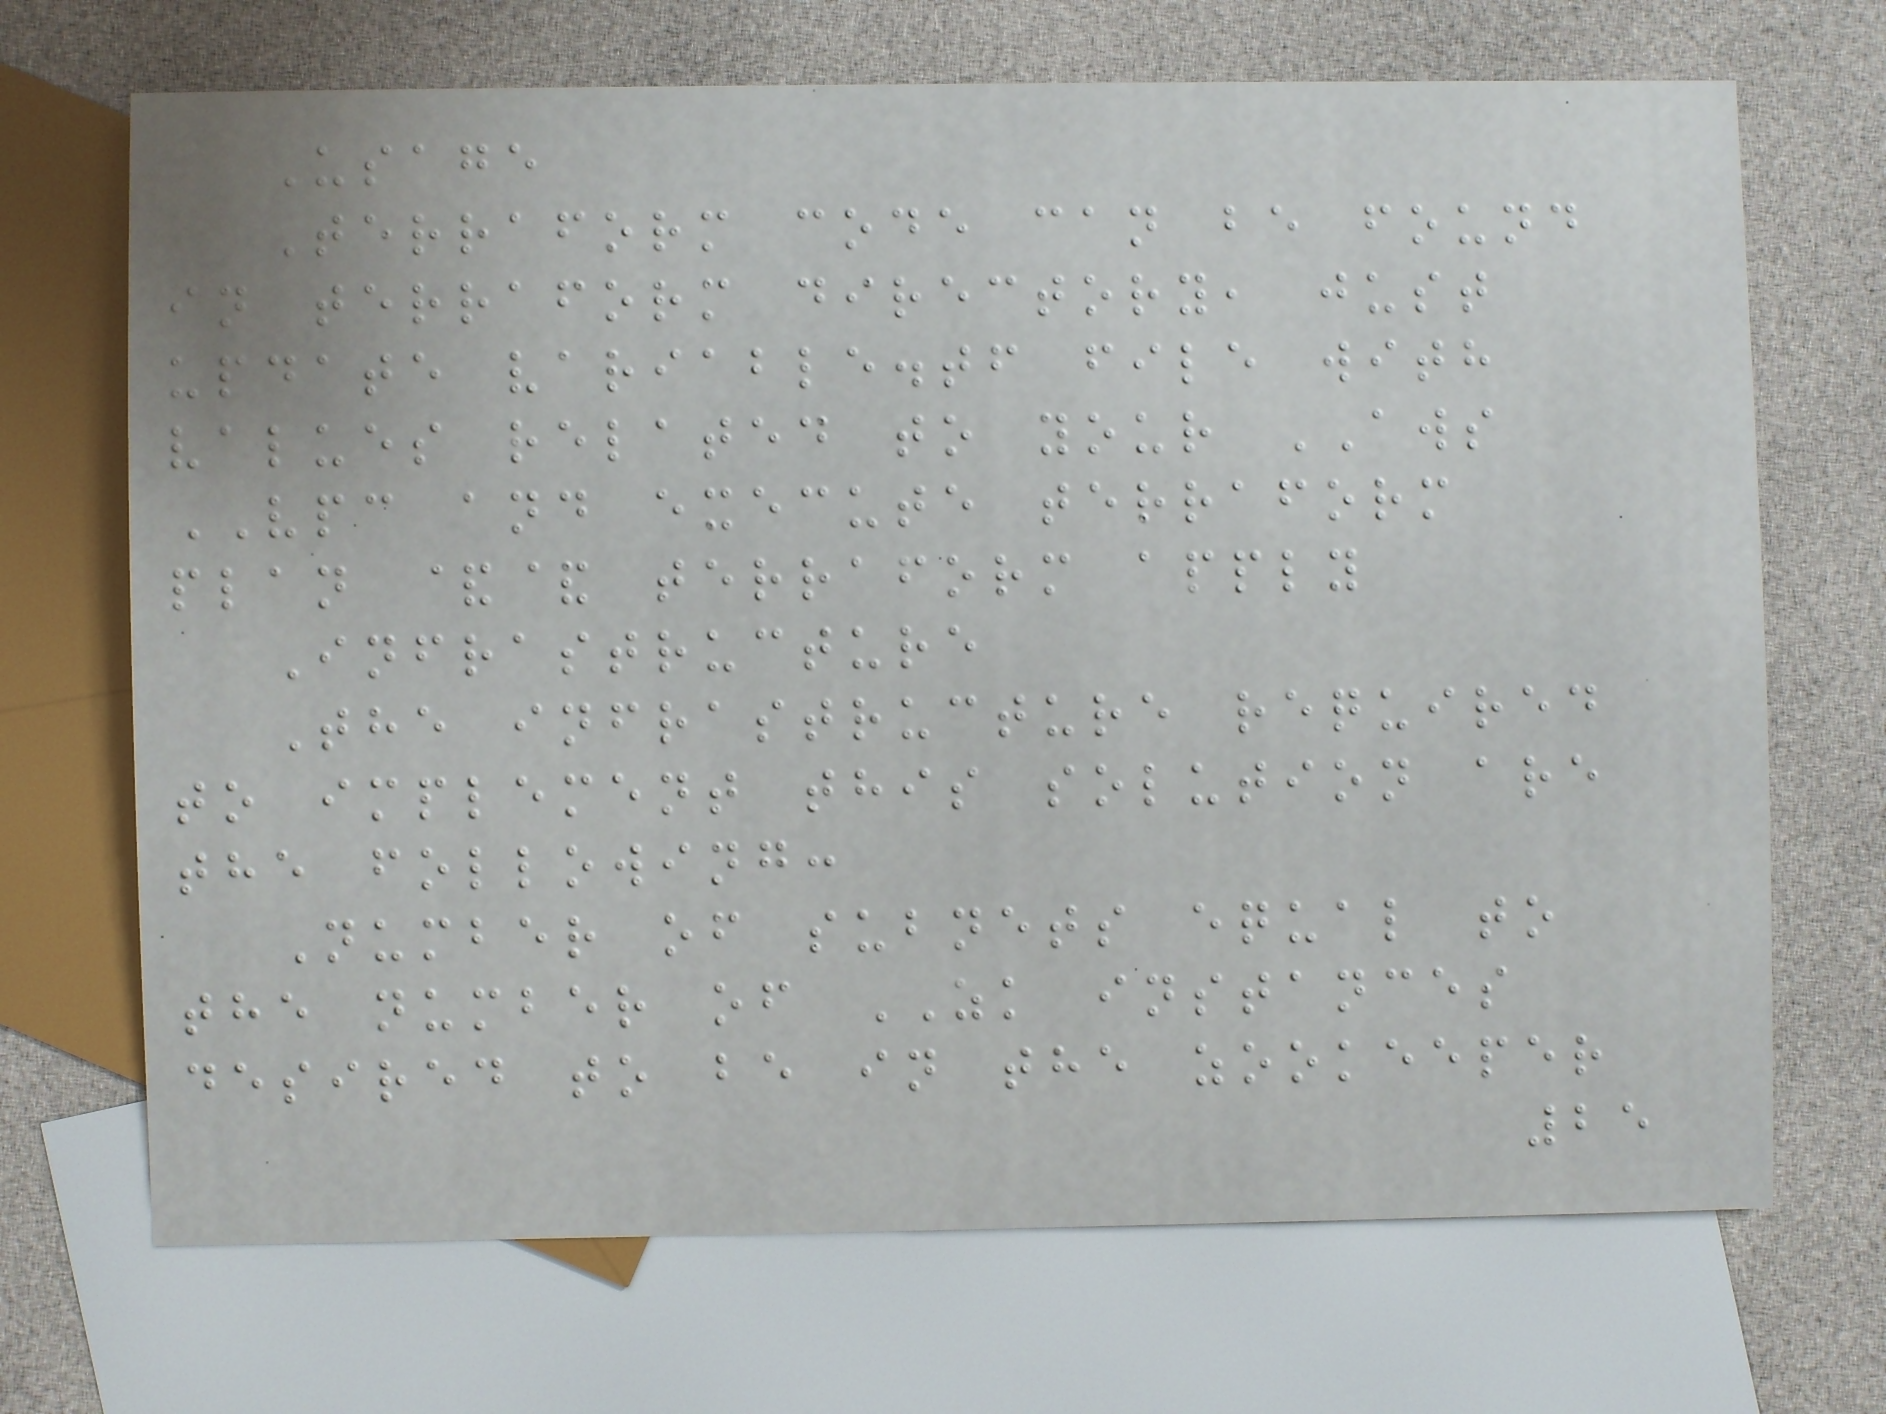Usage
Terraform code can be found
in terraform directory, just
update variable.tf file with
values related to your AWS
VPC and execute terraform
plan && terraform apply
Infrastructure
The infrastructure required
to implement this solution are
the following:
Number of subnets equal to
the number of ZK instances
desired to be in the zookeeper
25
